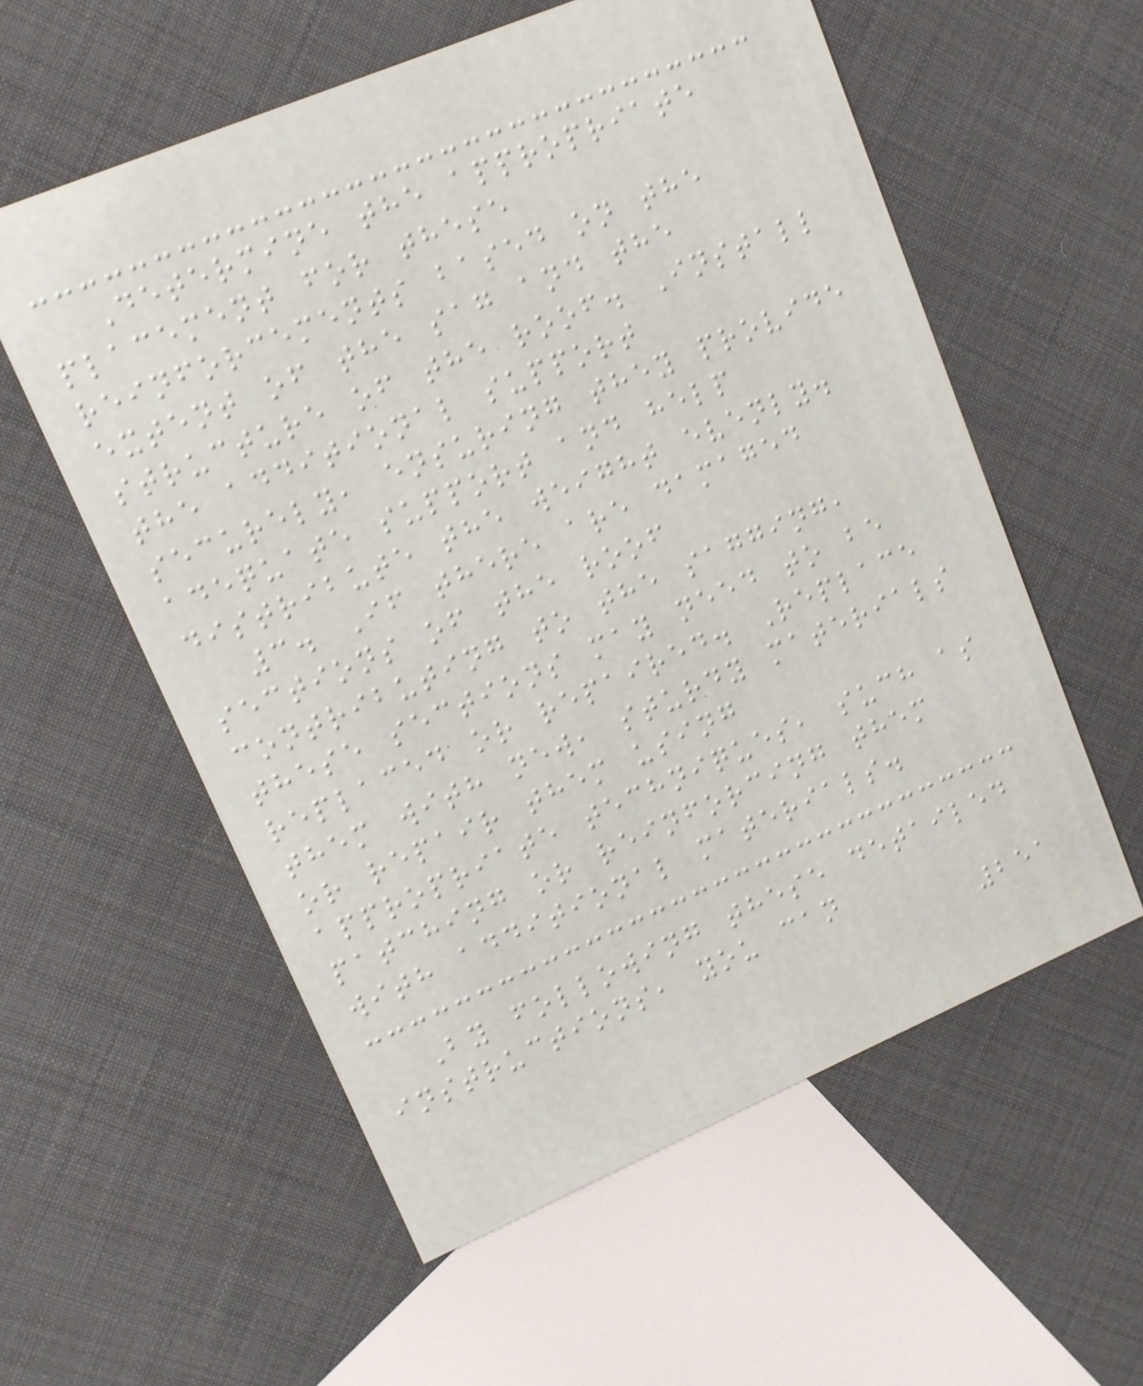Determine the appropriate
placement for these
reinforcements based on the
extent of the sag and the
structure of the roof. Install
the additional support
securely, ensuring they provide
adequate support and help
distribute the weight evenly.
3. If there are damaged
sections of the roof
contributing to the sagging,
these sections may need to be
replaced or repaired. Replace
them with new, sturdy materials
or repair them using
appropriate techniques, such as
patching or reinforcing them
with additional materials.
By following these detailed
instructions, you can
251
